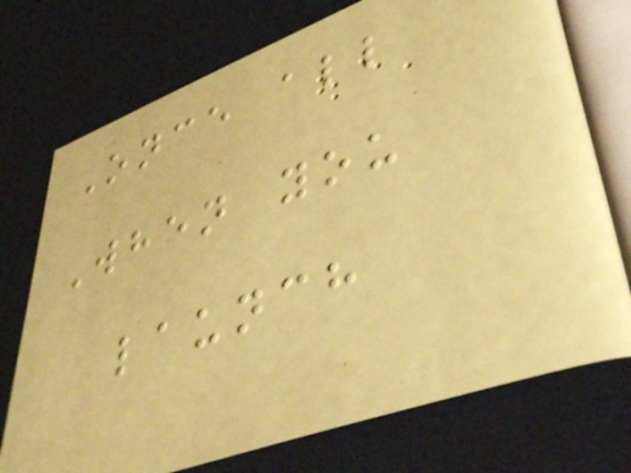Once all
When you
launch
